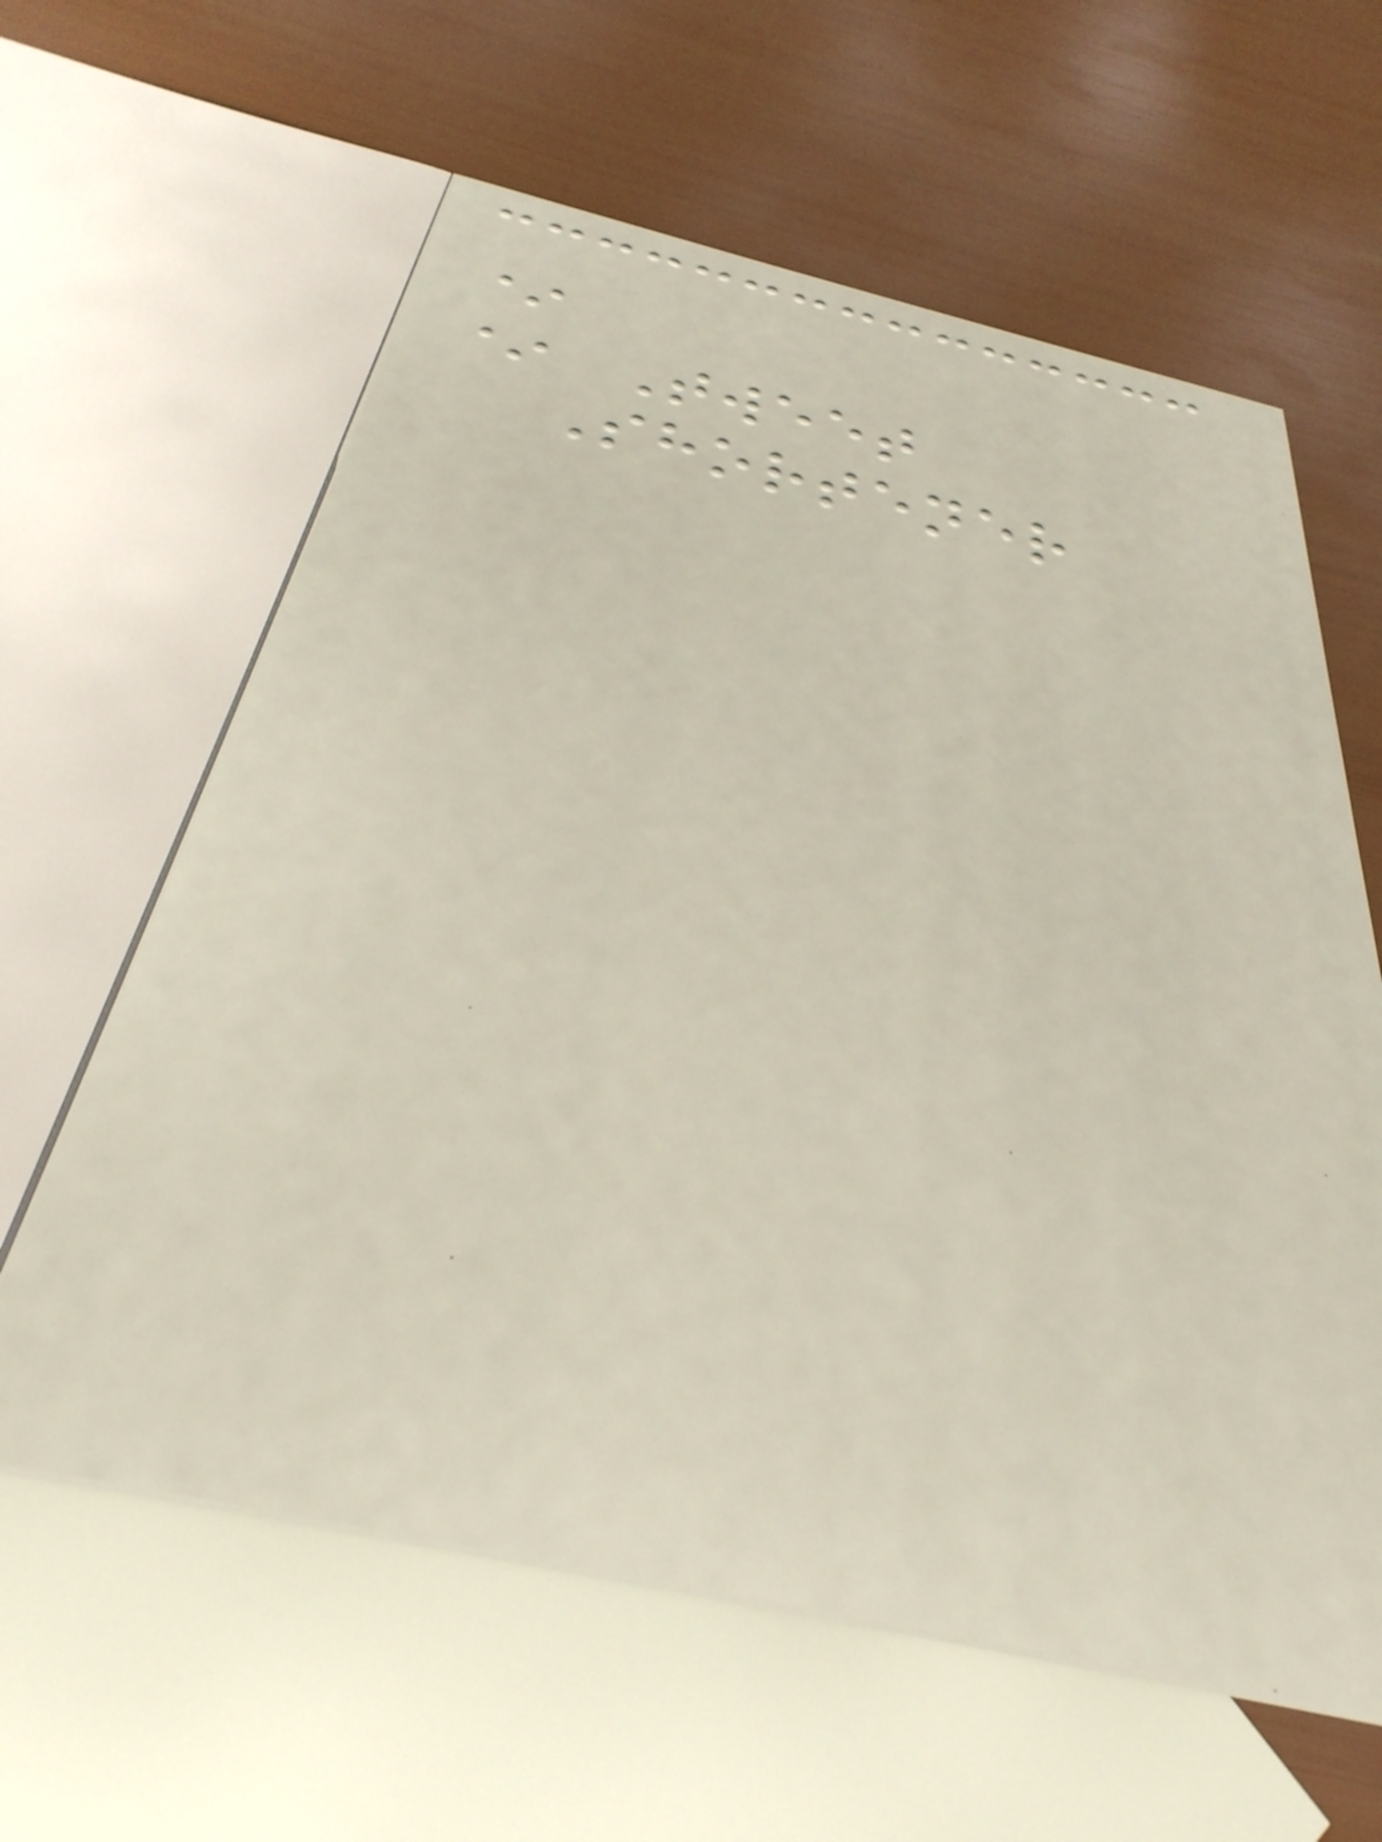*
* Tweet
Shortener
